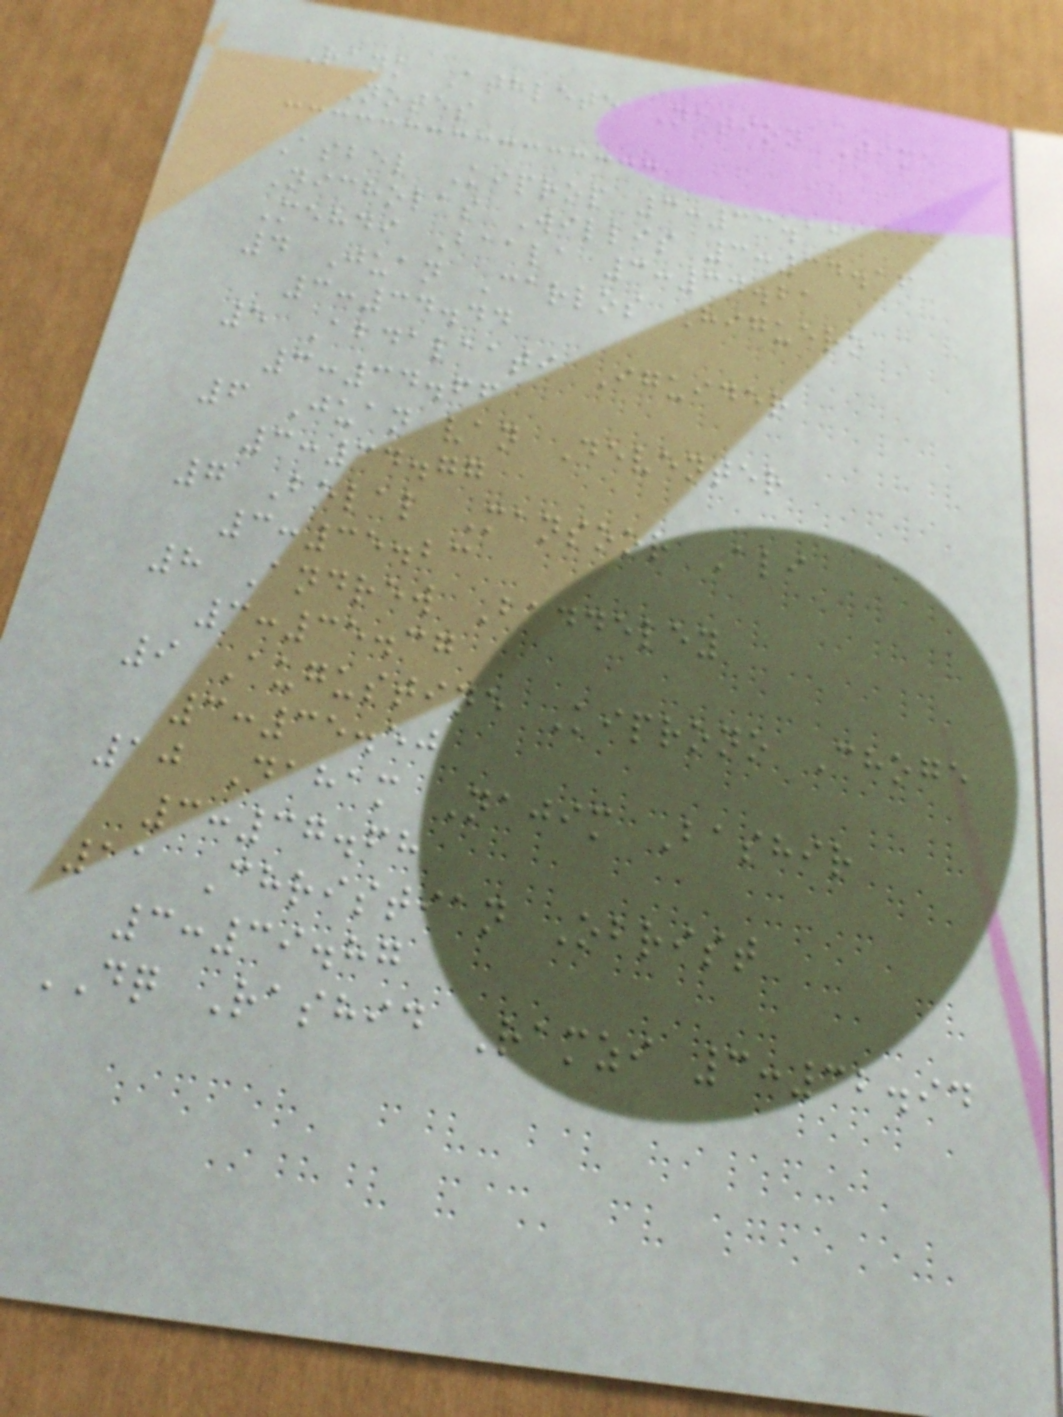Rank Athlete Nation Time
Notes
Asbel Kiprop 3:33.11
Nicholas Willis 3:34.16
Mehdi Baala 3:34.21
4 Juan Carlos Higuero
3:34.44
5 Abdalaati Iguider
3:34.66
6 Juan van Deventer
3:34.77
7 Belal Mansoor Ali
3:35.23
8 Andrew Baddeley
3:35.37
9 Augustine Kiprono Choge
3:35.50
10 Daham Najim Bashir
3:37.68
11 Christian Obrist
3:39.87
DQ Rashid Ramzi 3:32.94
